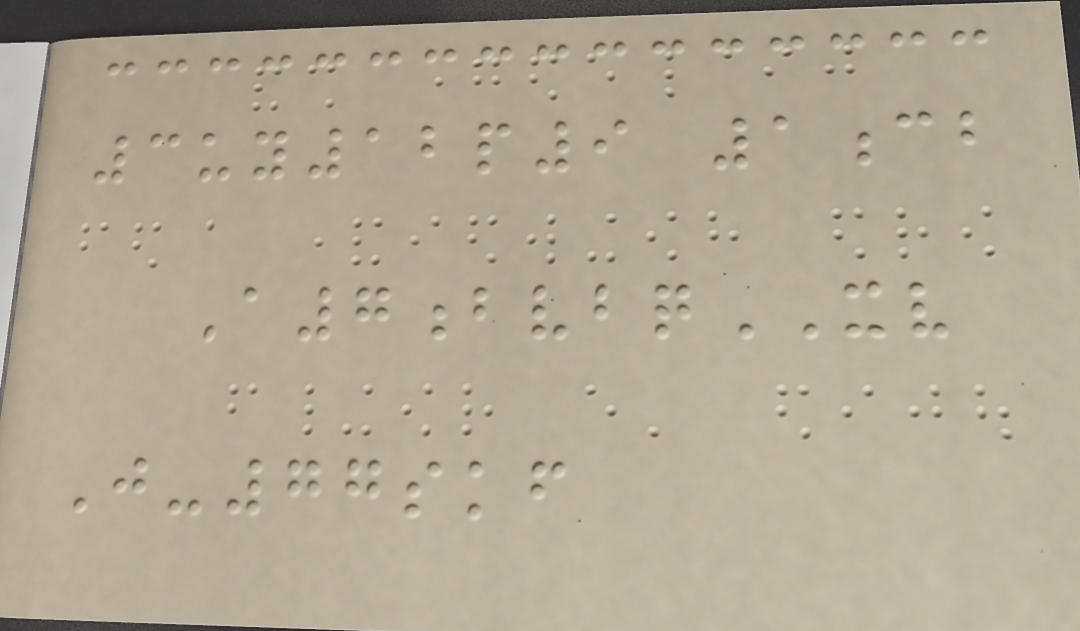3uy12p9 1cb
A7bvbqXV
J-77skf
